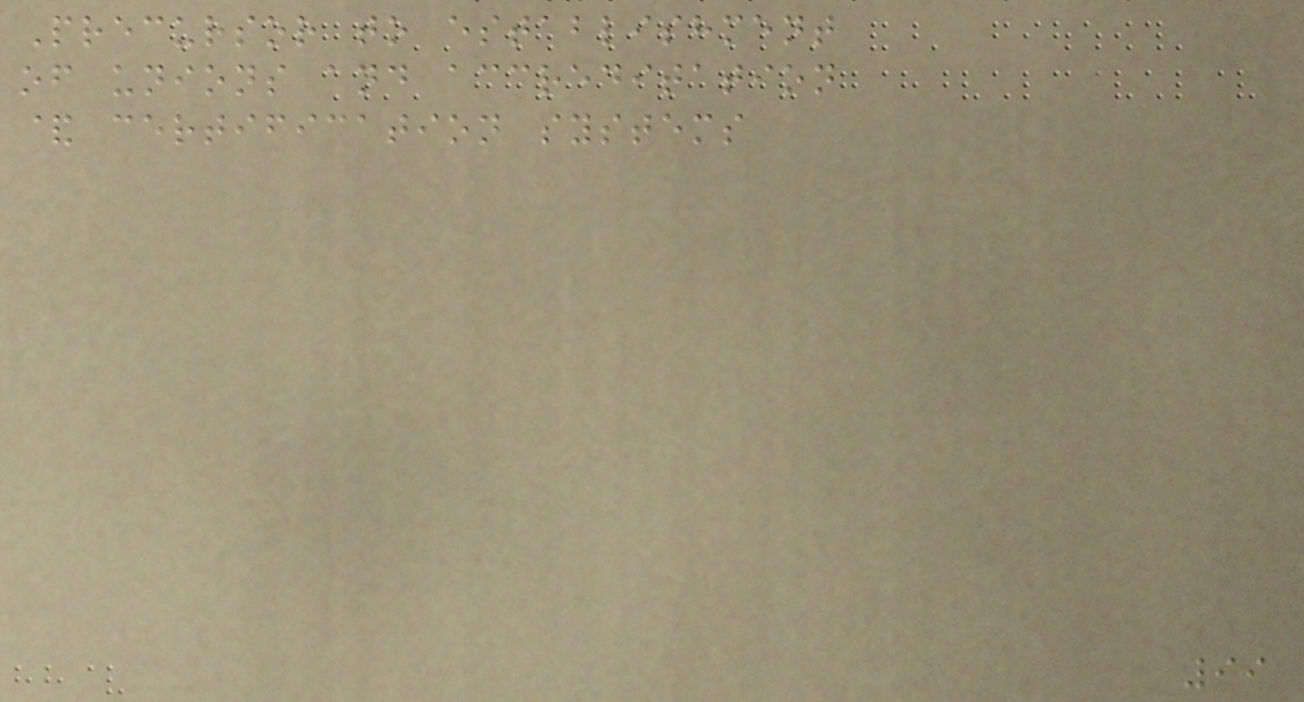Precursor to establishment
of unions and accreditation
& certification systems
99
